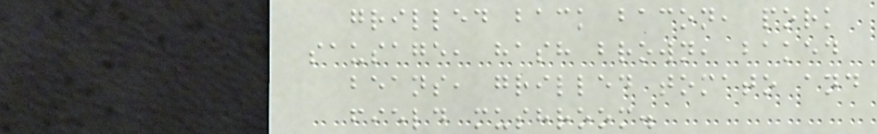grilled back bacon, pork
sausage, hash brown, baked
beans, grilled tomato and
field mushroom.
